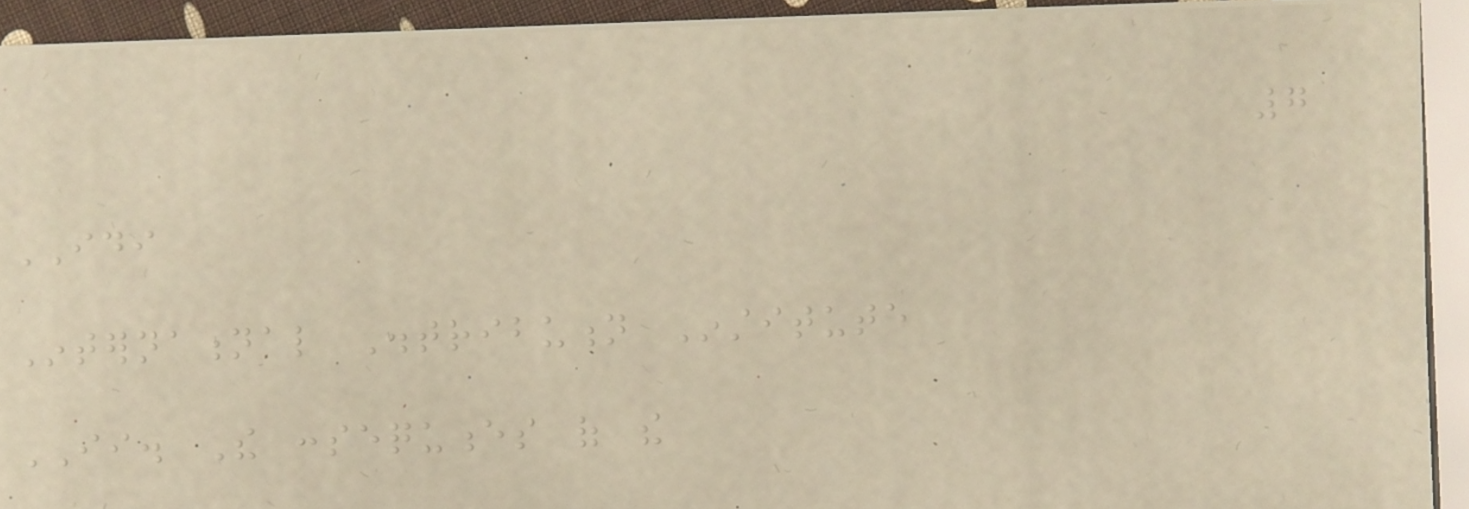7
IDI
International Distribution Institute
II. The consequences of the
